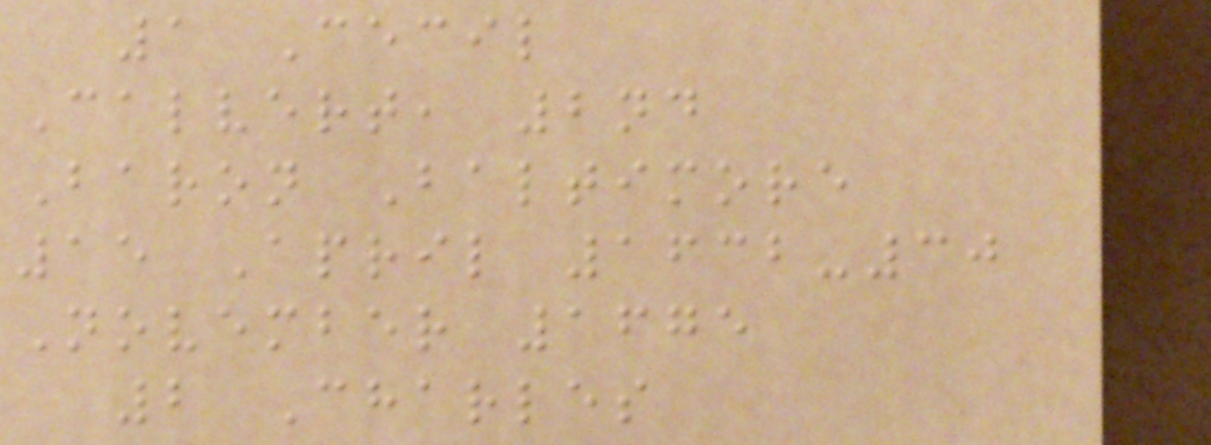1 Cecil
Calvert, 2nd
Baron Baltimore
15 April 1632-30
November 1675
2 Charles
